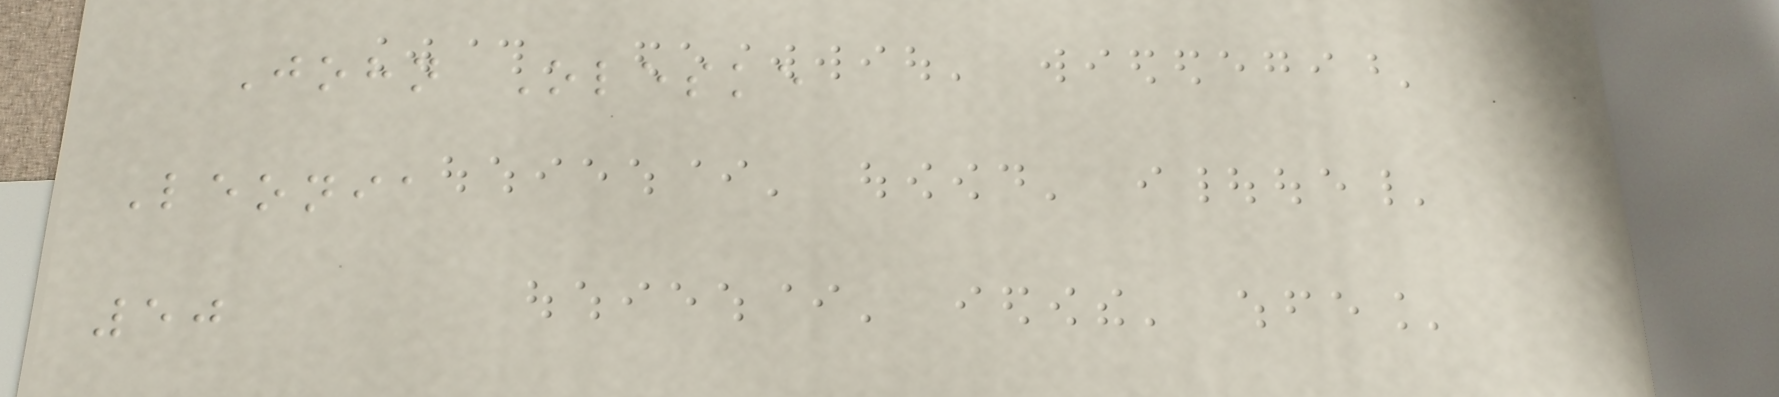John Oleske
Leonia
50
